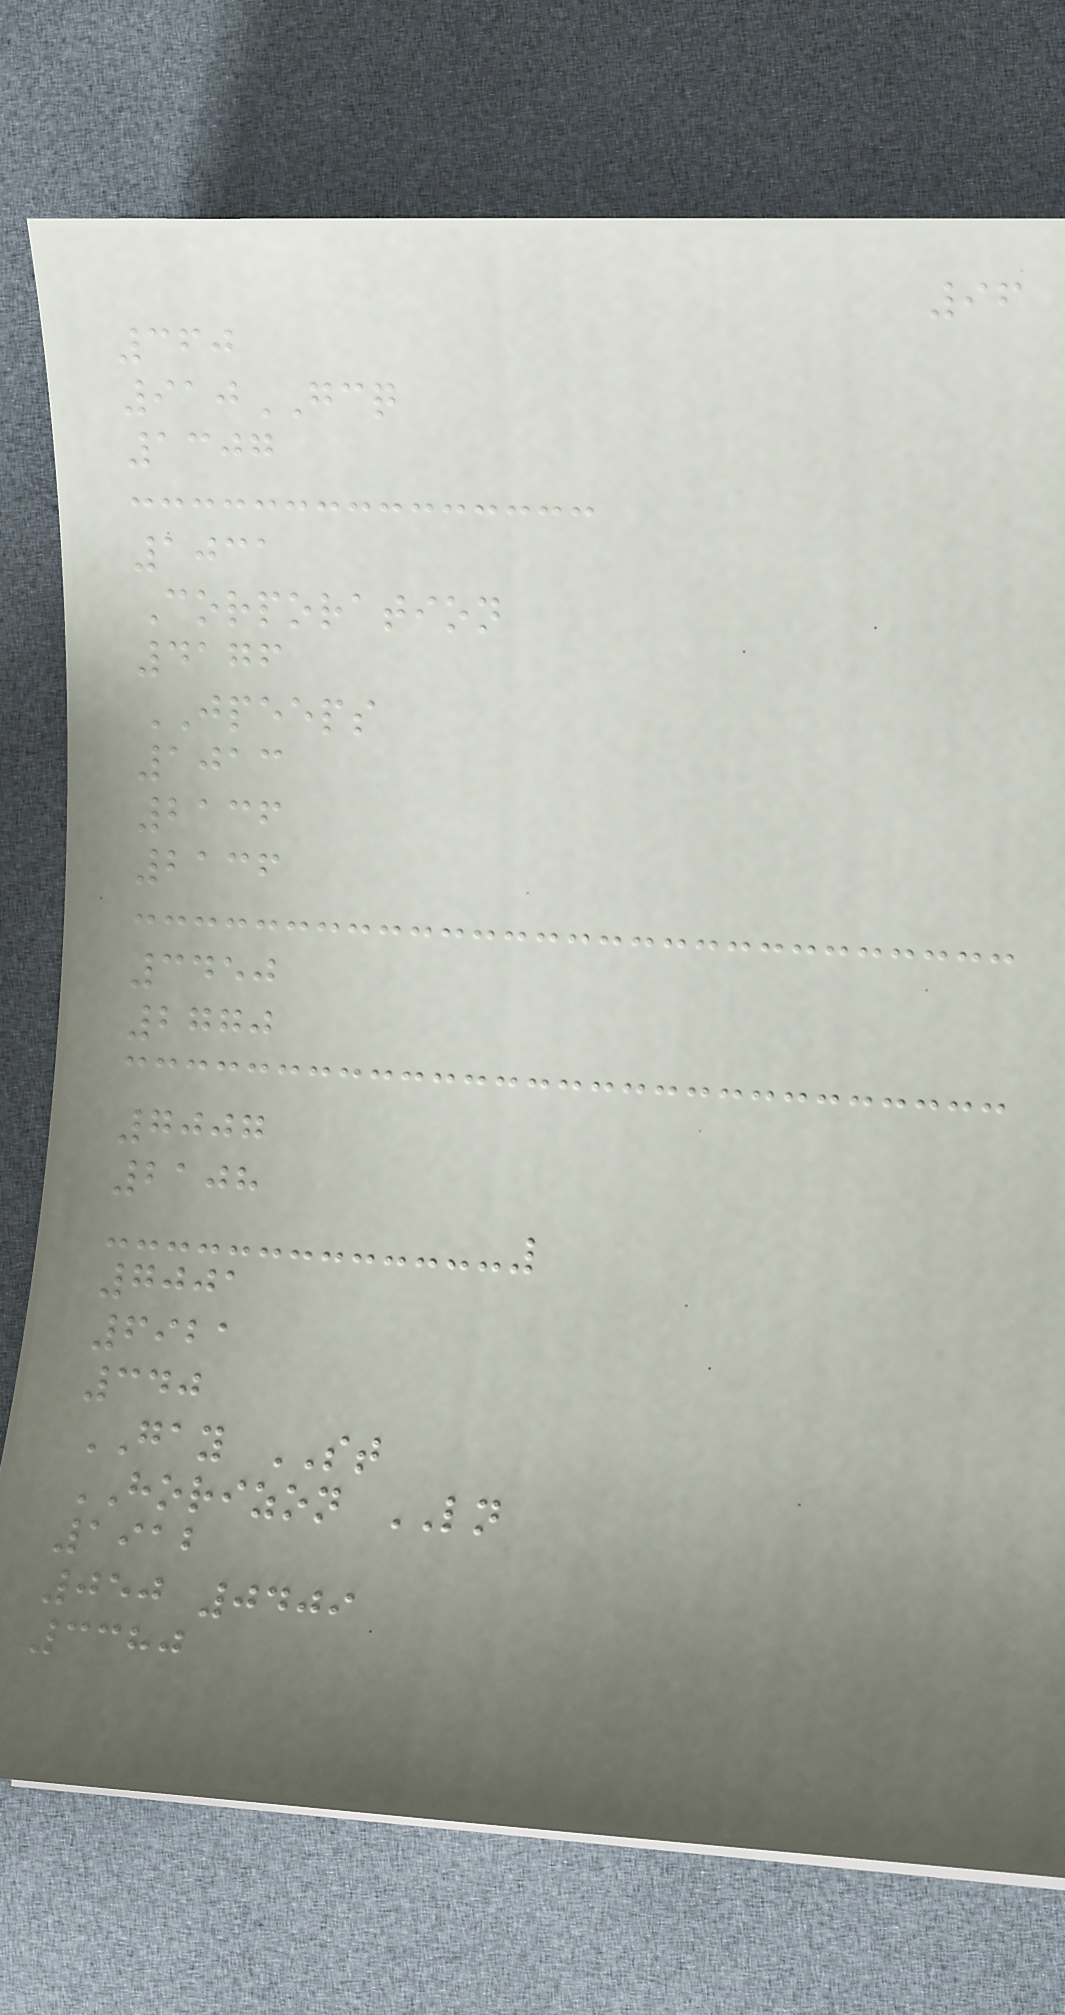96
360
910GCQ
1307
1031
Corporation
4176
JPEEPS
1013
2136
2136
3450
2770
7007
2108
7001
6921
340
GAY ST
HORIZON LN
1912
050 0409
3380
